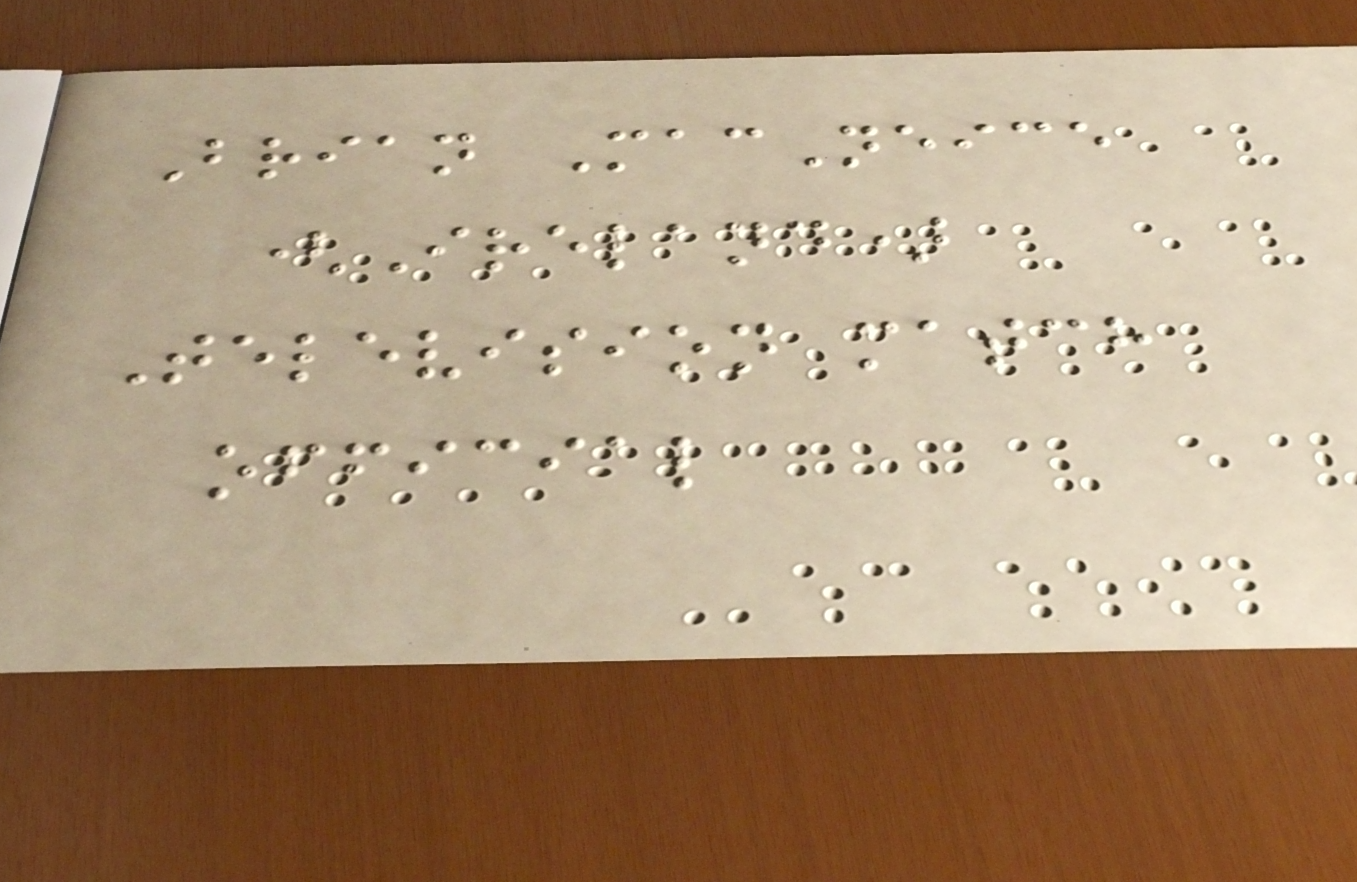Brian MacNeice
(Ireland)
Television match
official
